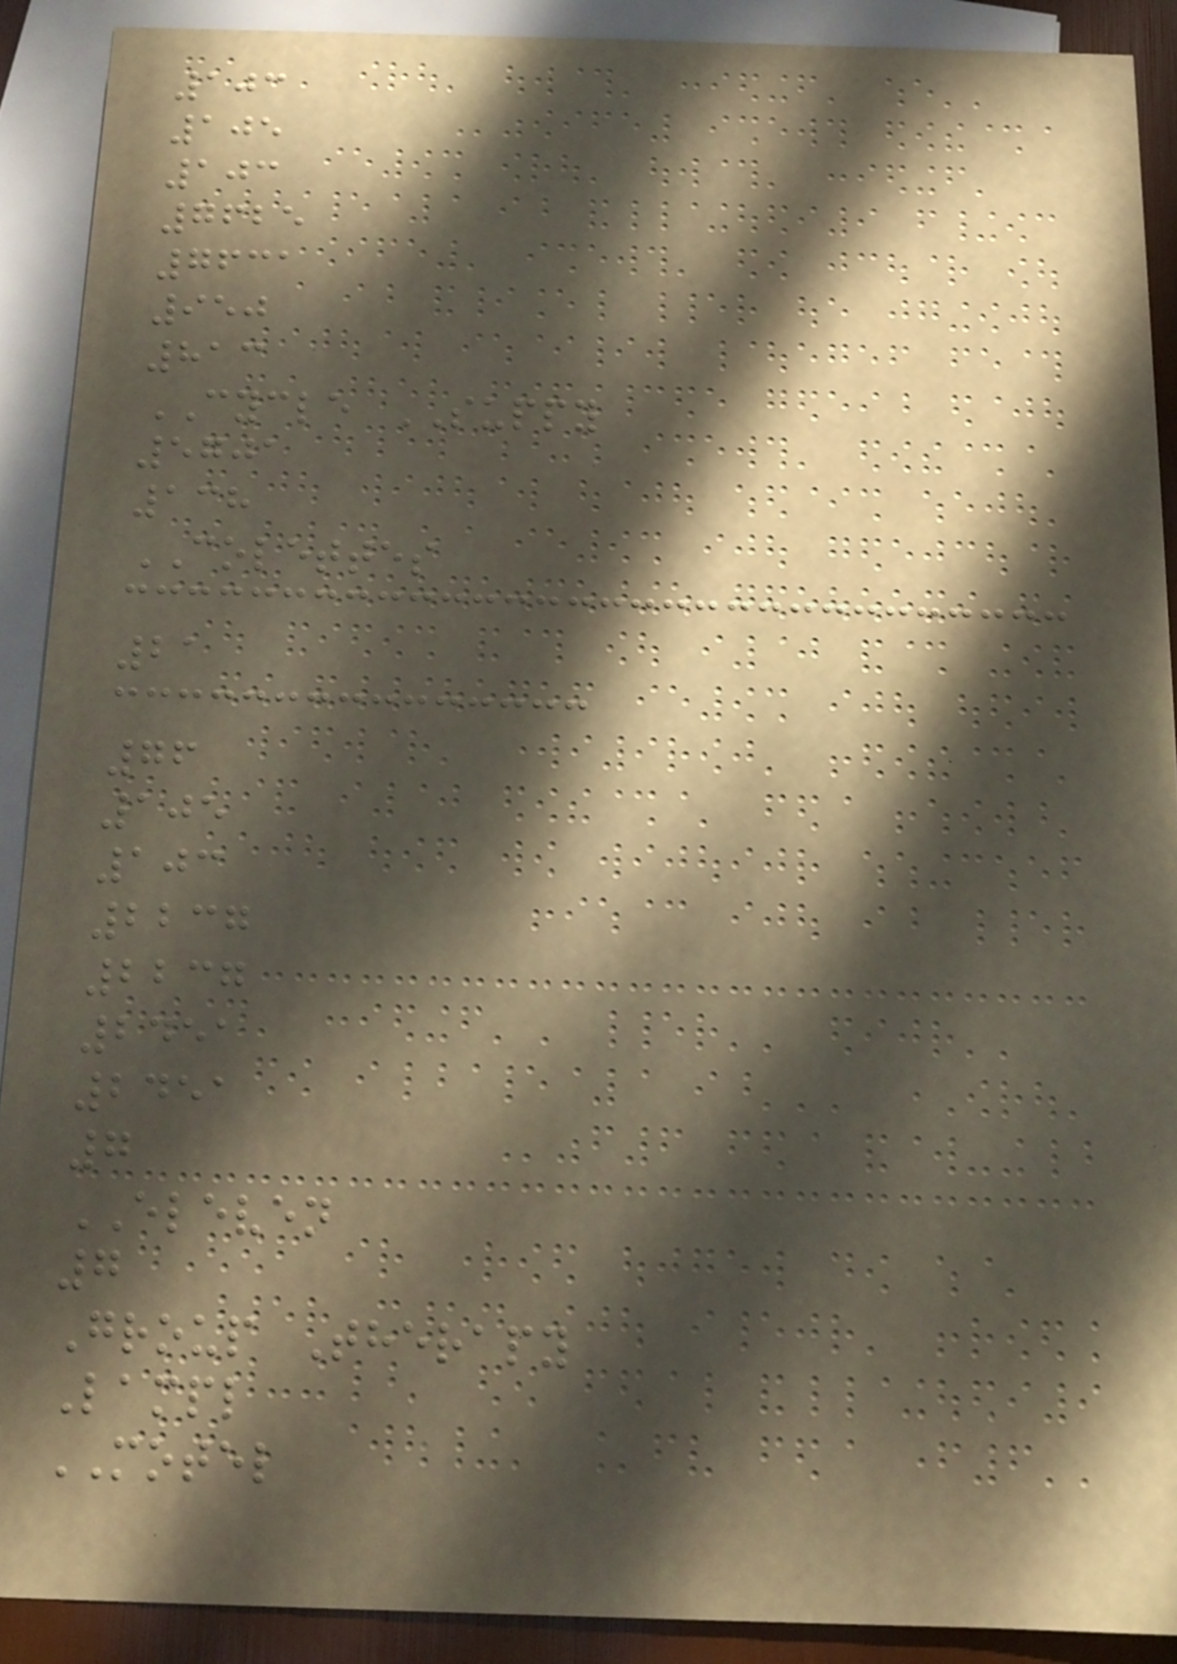103
105
103
7625
7631
950
813
CYCLE SUPPY
5701
138
COLETTES
21
76
105
103
2237
2237
2451
2451
7
ELEVEN
7
Group Therapy
Lampl
MOTEL
